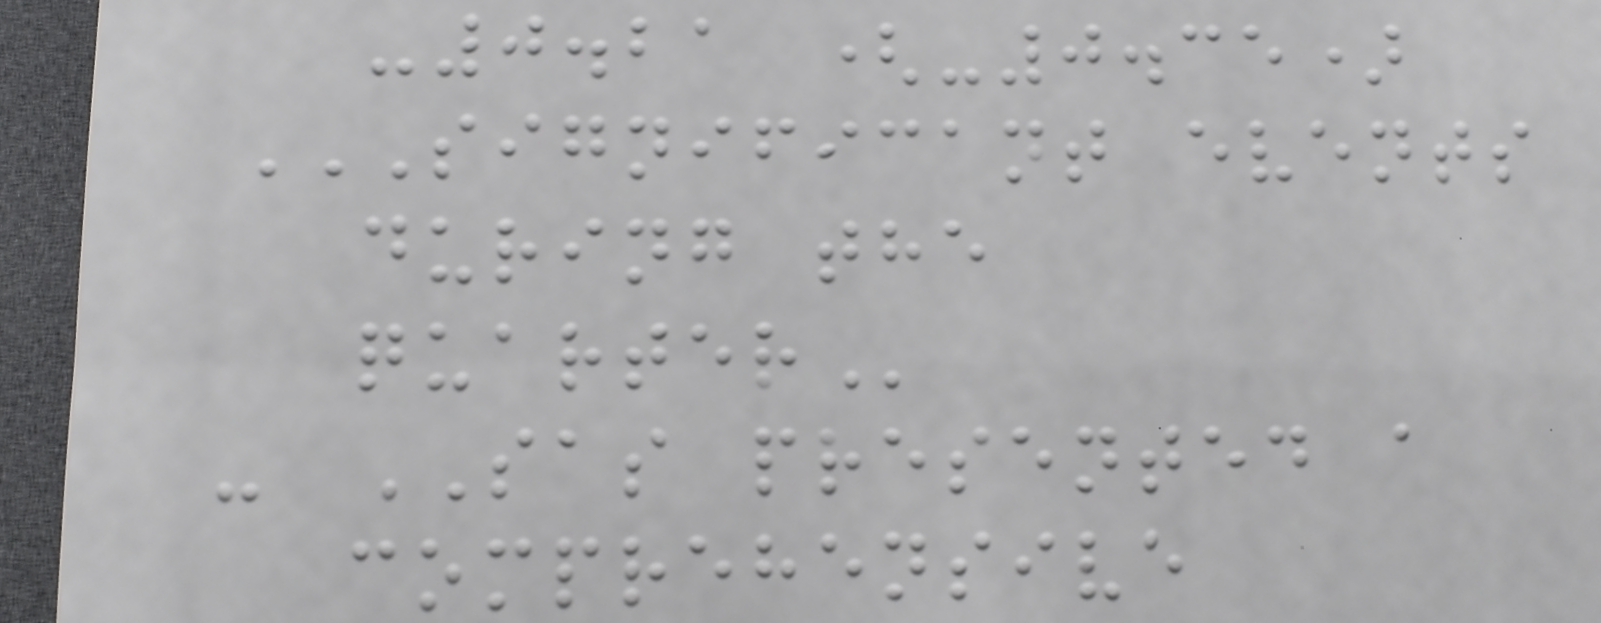-0.21 (-0.35)
SIGNIFICANT EVENTS
DURING THE
QUARTER
- SAS presented a
comprehensive
